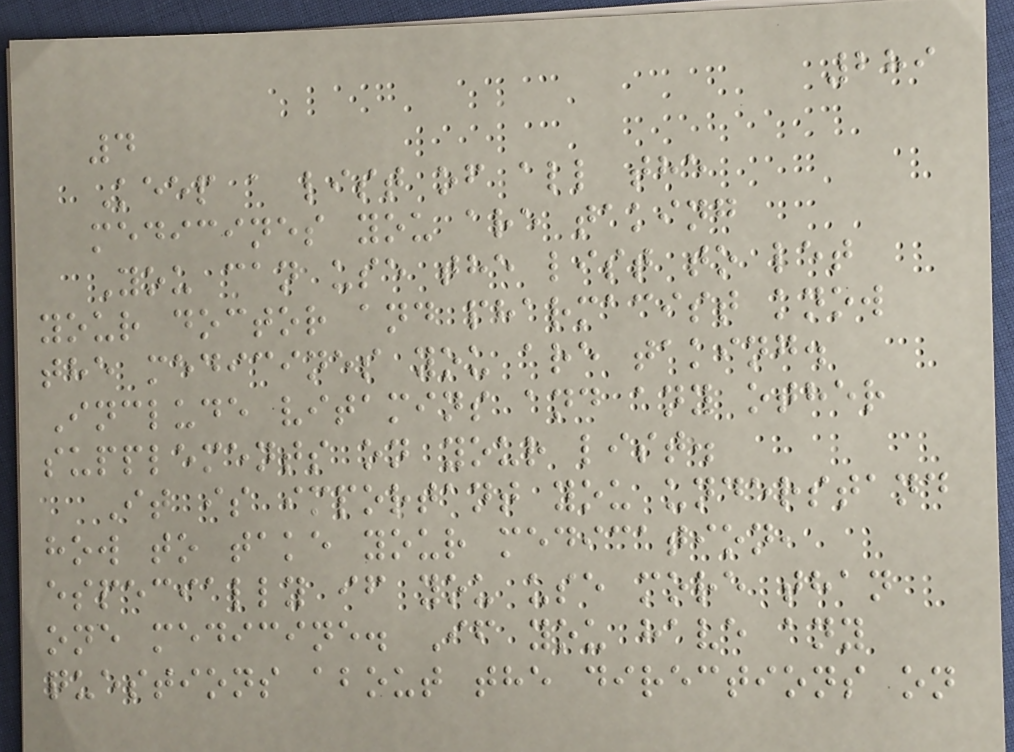289
4
Keep a list of all the
medicines you are taking
You can use the list to let
your doctor and pharmacist know
the medicines you are taking.
Include vitamins and any other
supplements on your list.
It is important you understand
how to take your medication,
especially if you use more than
one medicine. If you have any
questions about the directions on
